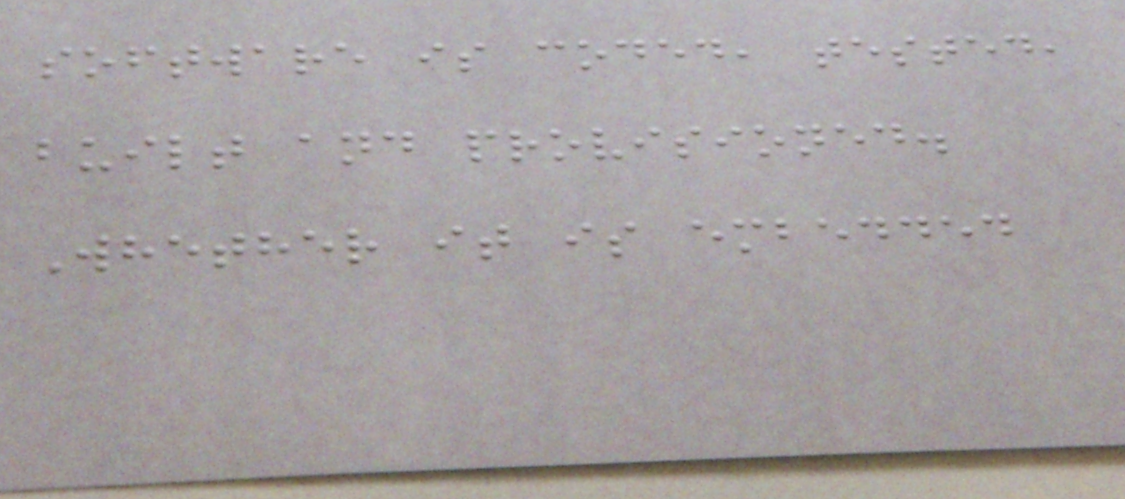software is coded, tested,
built and provisioned.
Whether it is embedded
